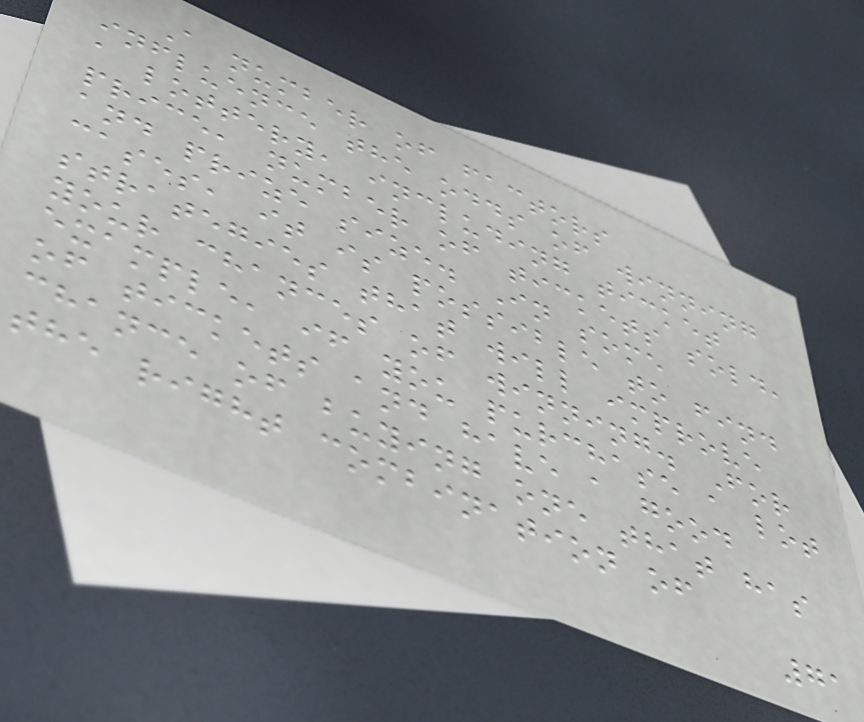A number of factors
influence the odds of winning
a lottery, including ticket
price, number of tickets sold,
and prize size. In some
cases, it is possible to find
strategies that will improve
your chances of winning. For
example, if you purchase a lot
of tickets and have a good
chance of buying one that has
the right combination of
71
